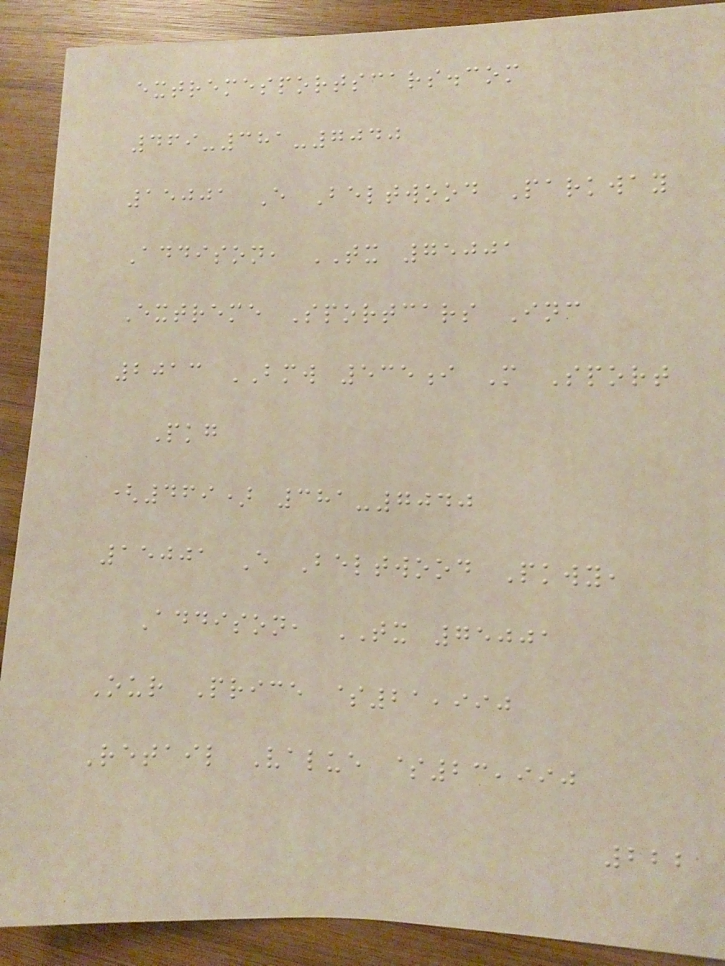extremesportscars.com
469-381-7040
15001 E Beltwood Parkway
Addison, TX 75001
Extreme Sportcars Inc
2013 BMW 535i M Sport
Pkg
(469) 381-7040
15001 E Beltwood Pkwy,
Addison, TX 75001
Our Price $21,990
Retail Value $23,990
222
